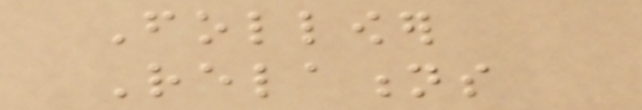Follower
Relations
